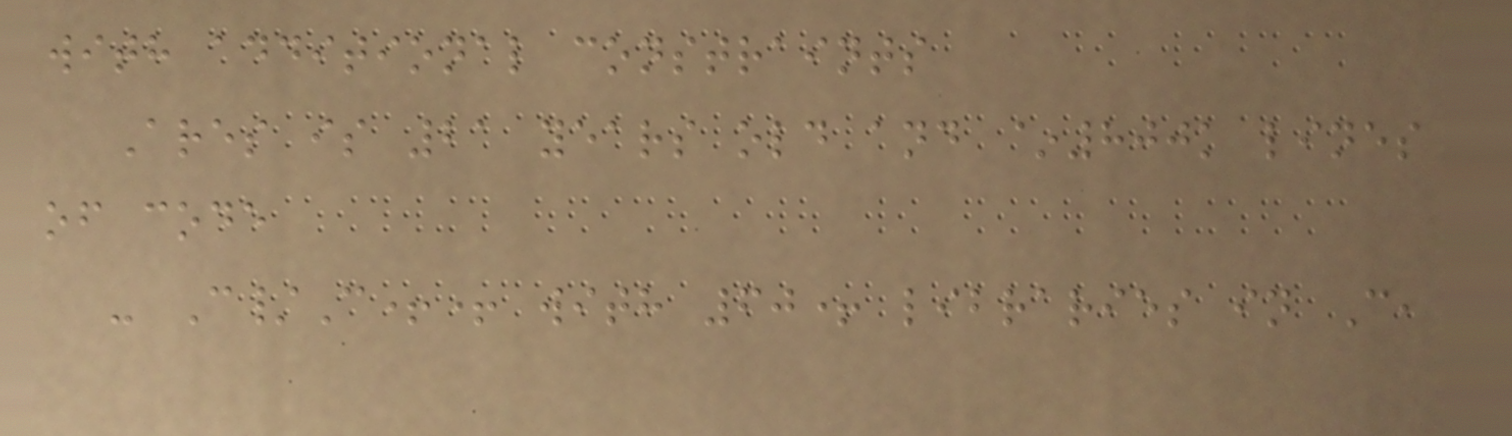with additional constraints
Ares is 21 years old and ~800k lines
of code
- C/C++ with 60+ libraries in C,
